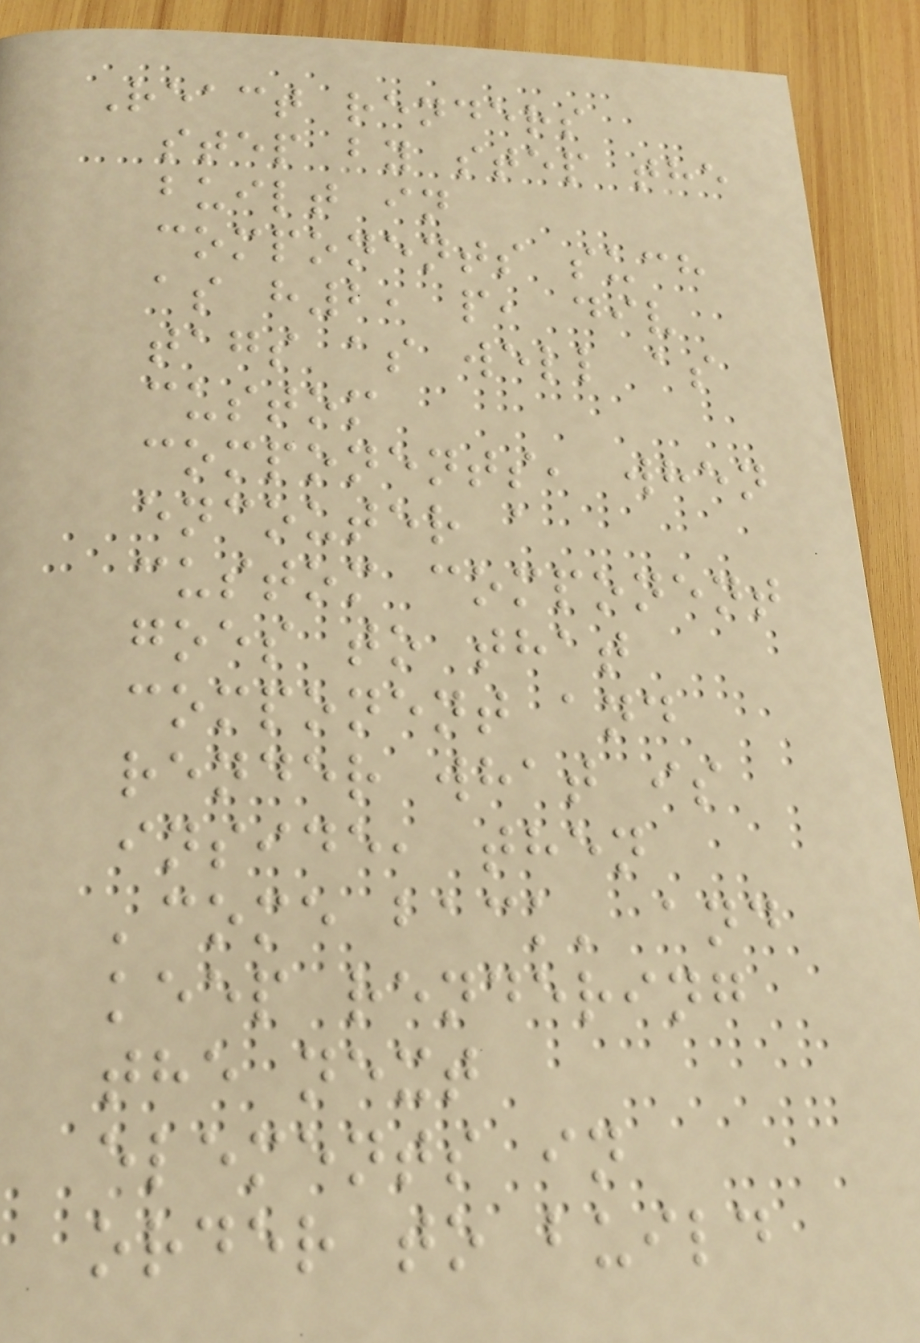React renders
step by step the
built in
components such
as h2, p, div
tags as well as
custom
components, when
encouter a
custom component
goes to that
component and
render what is
inside, then
'come back' and
keep rendering
the next
elements in
order to build
